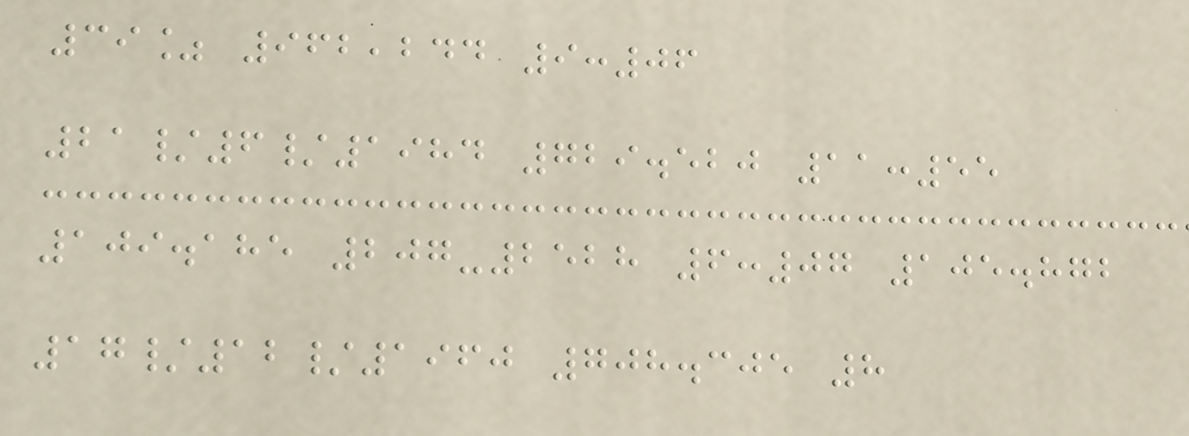39% 962,244 9:06
21/6/1984 729.520 11:55
109.185 207-2528 6:07 105.872
17/12/1960 708.305 8
